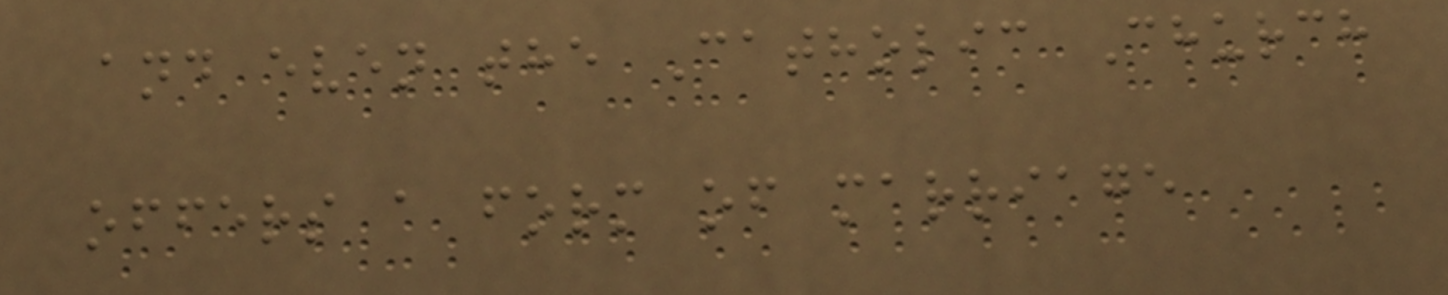and even the Catholic Church
offers a form of marriage
